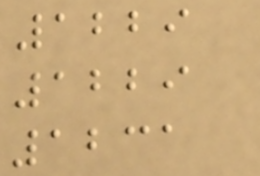1229
1229
1231
